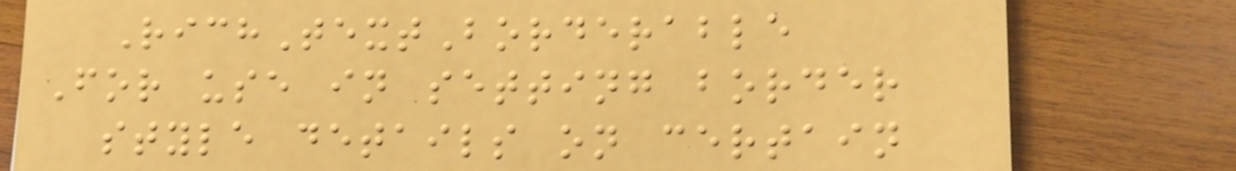RichTextBorderable
For use in setting border
style details on certain
